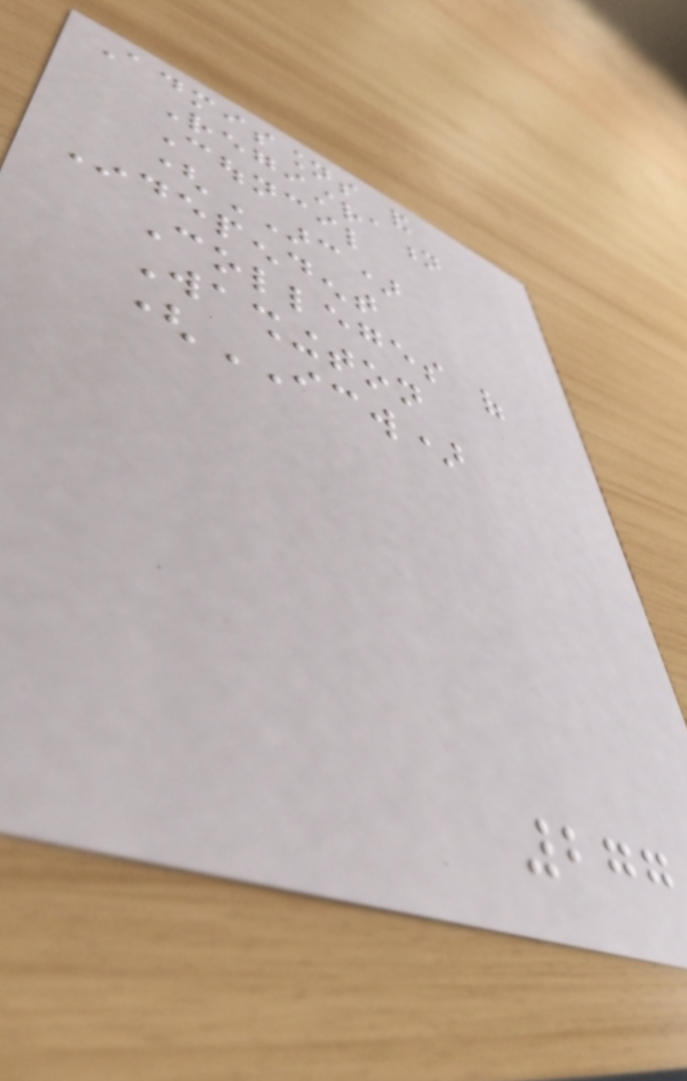Admissions and
Registration
Council
(ARC)
Independent
Colleges of
Washington
(ICW)
277
